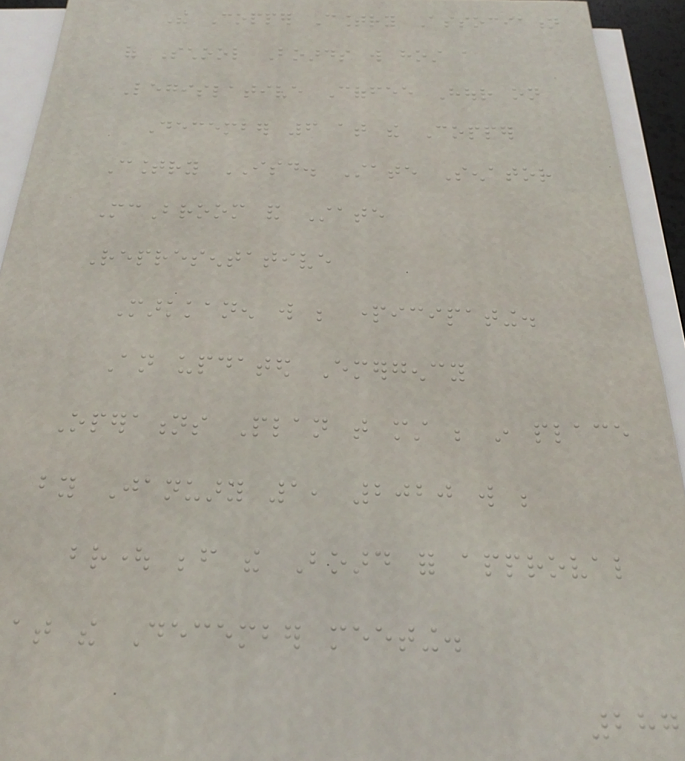The Copper Country Association
of School Boards will host a
Legislative Coffee Hour on
December 6 at the Copper
Country ISD. State Senator
McBroom and State
Representative
Markkanen will be participating.
An updated Emergency
Operations Plan that must be in place
by January 1, 2020 will be
brought before the Board for approval
at the December meeting.
287
